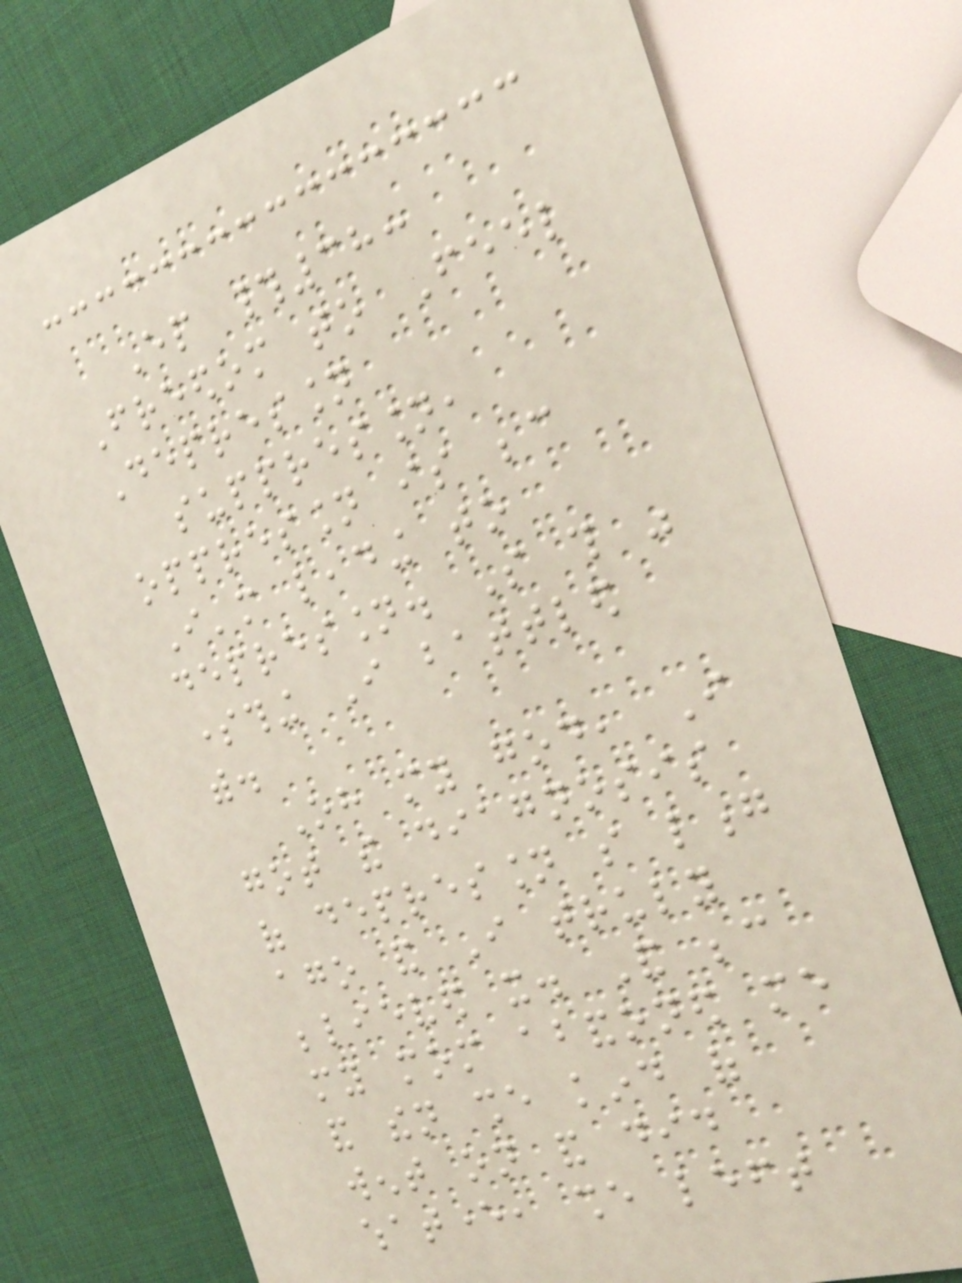Ep #38:
Freedom to Feel
Depression
suppression,
oppression is because
I'm leading to
depression. So this was
something I battled
with.
Oh my god, I
got the diagnosis
of depression so long
ago and I truly
believed it. And because
my mom abandoned me
and then she kind of
went on and did
whatever, she left
